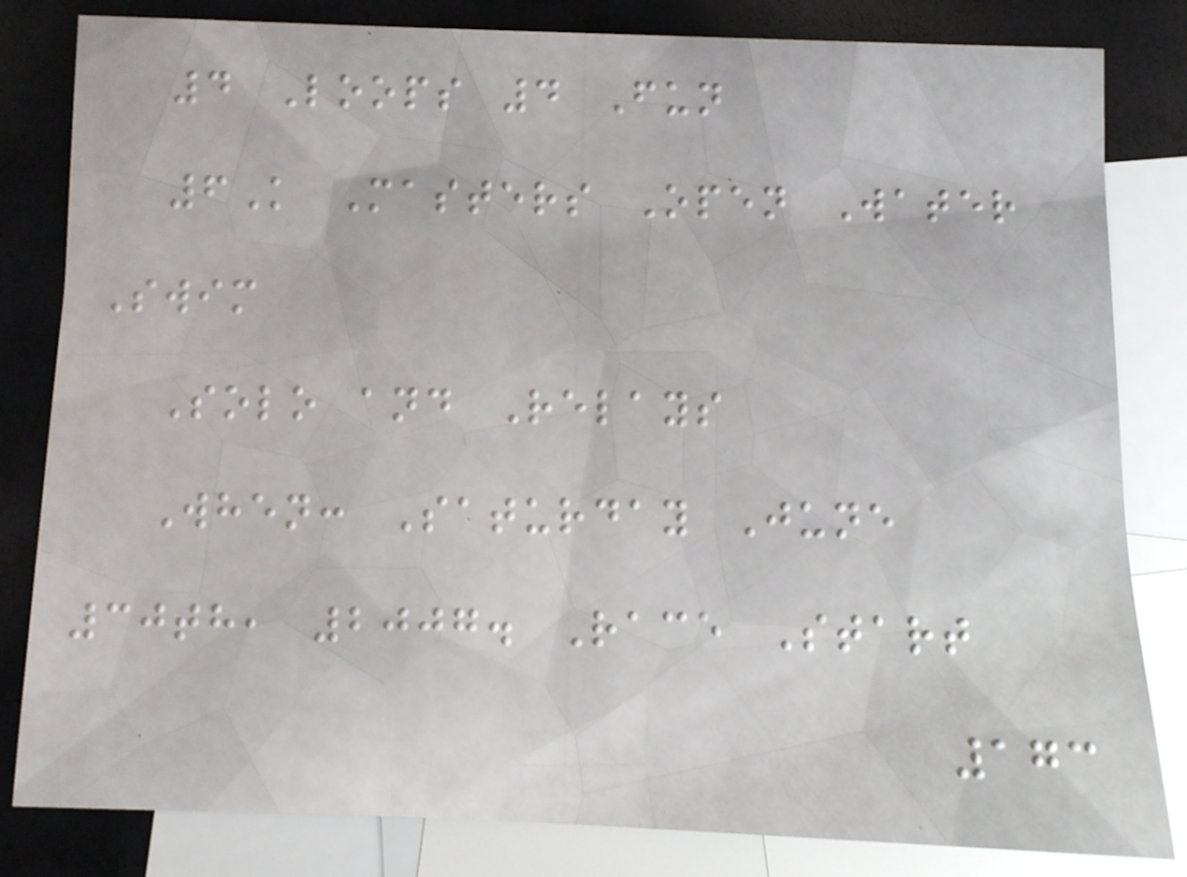4 Loops 4 Fun
6K Masters Open Water
Swim
Solo and Relays
When: Saturday June
30th, 2007. Race Start
173
